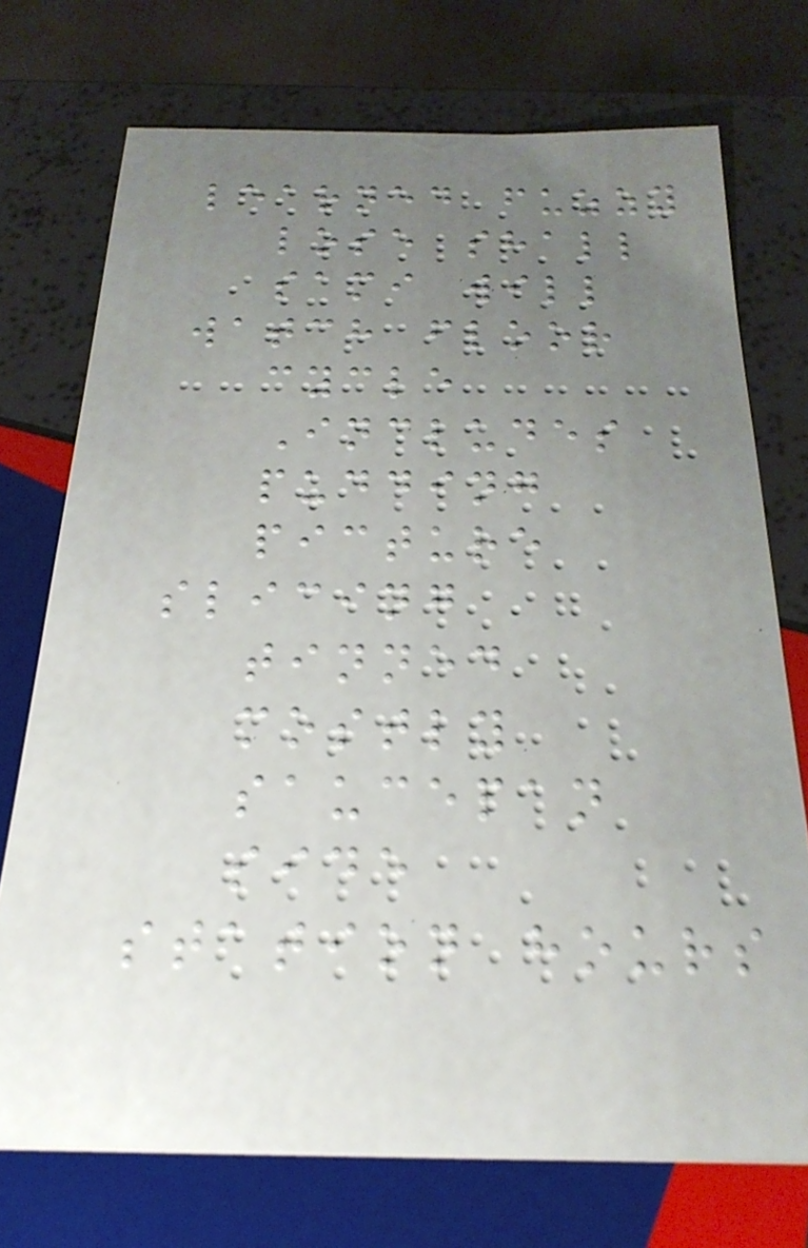learned fuzzy
lose shall
sami will
watch floor
cycle
Includes
pudding
picture
slicing
tinned
mostly
saucepan
side
station hours
